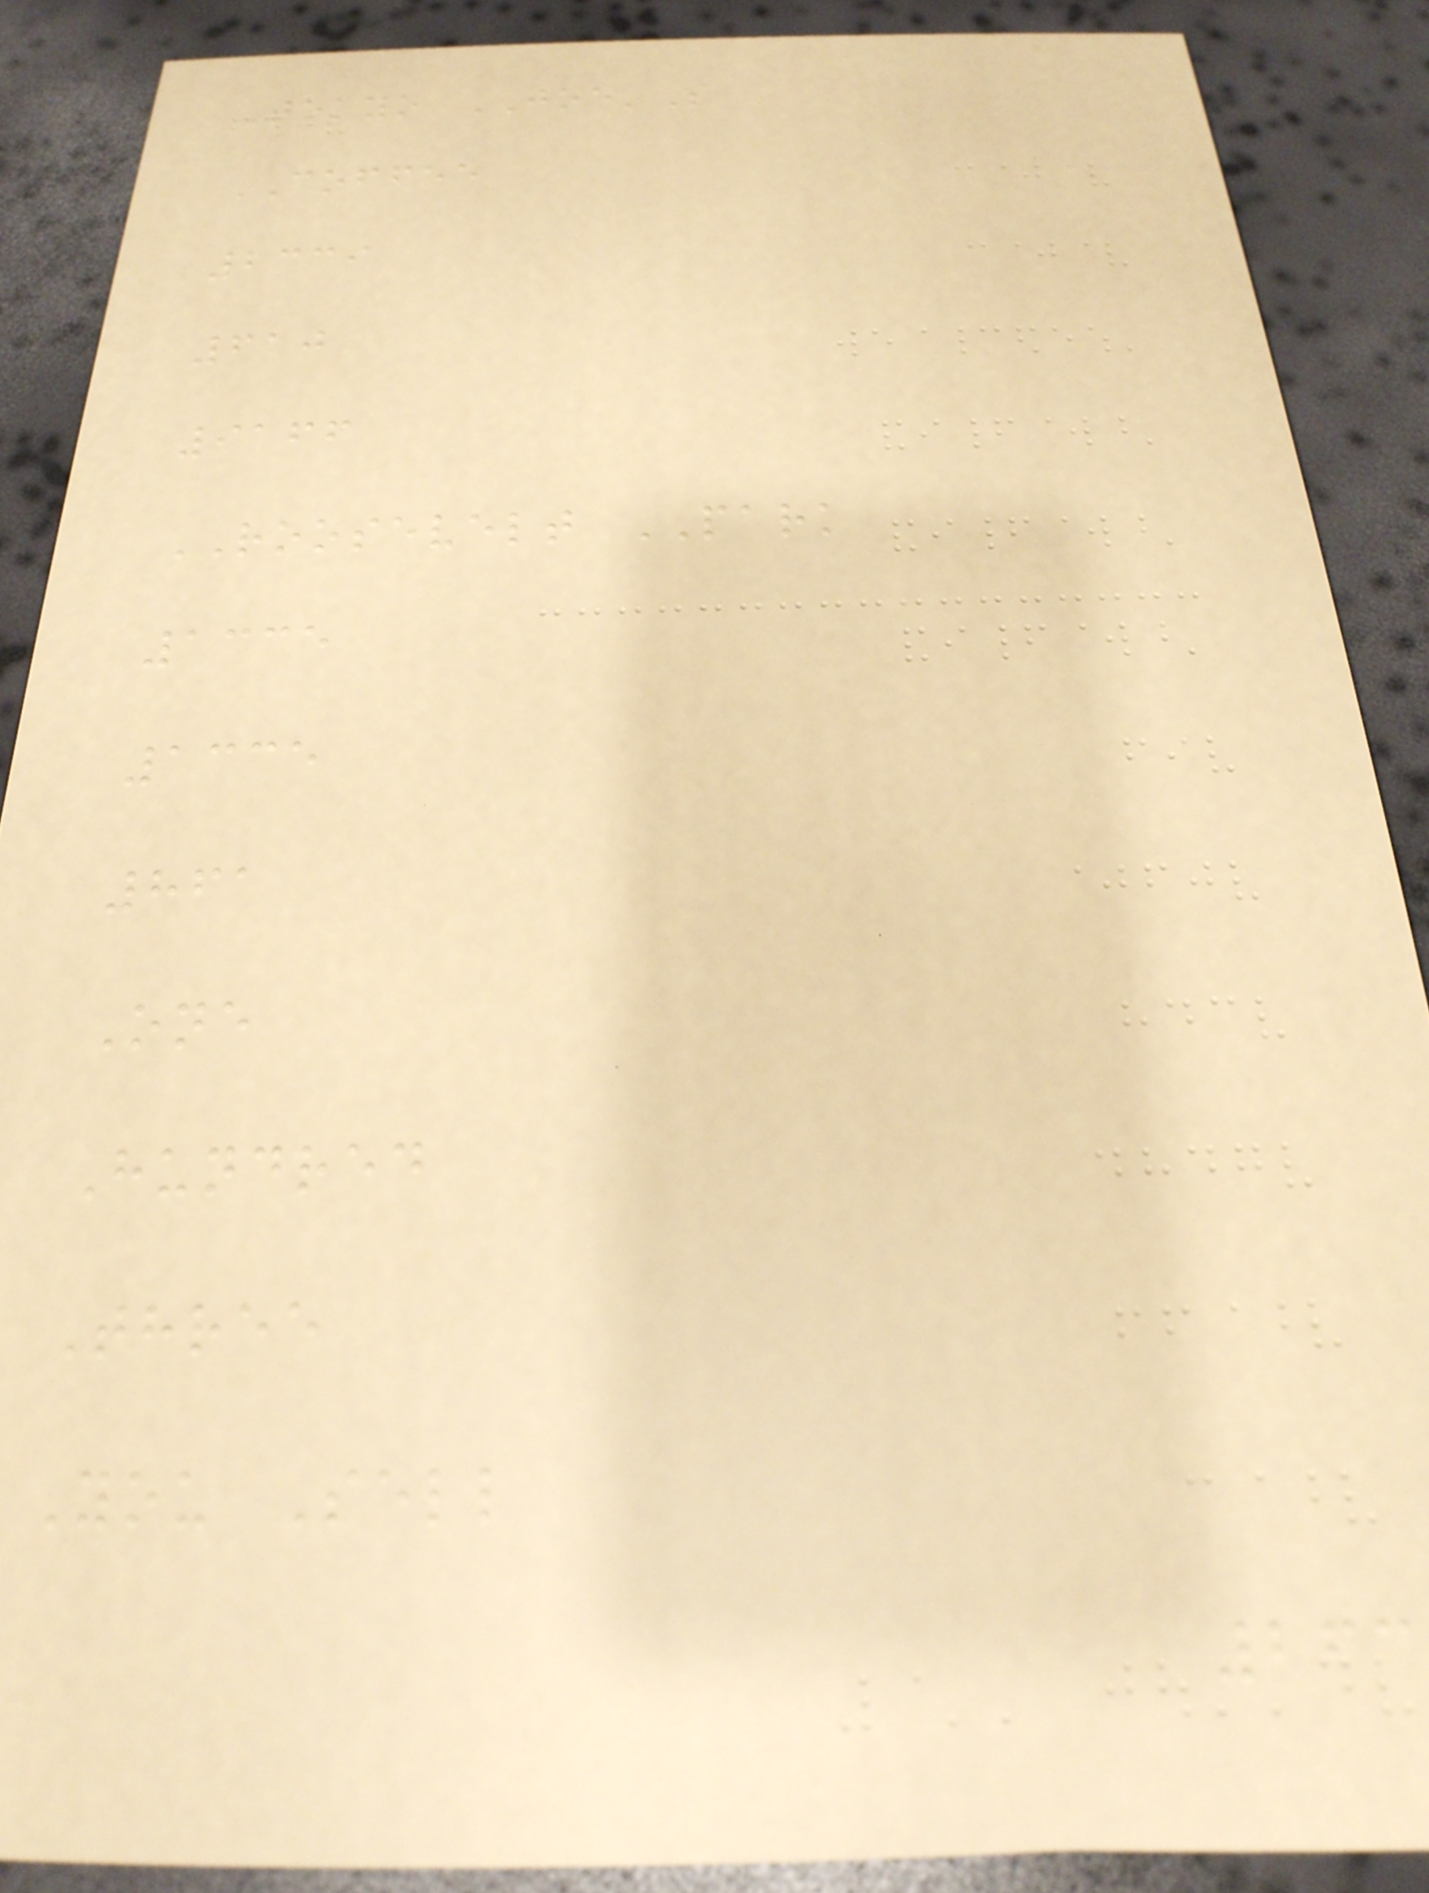Tokyo JOE'S
COFFEE
2339
610
9166
ROOSEVELT PARK
1335
1335
861
One
Hundred
Three
You Sell
263
